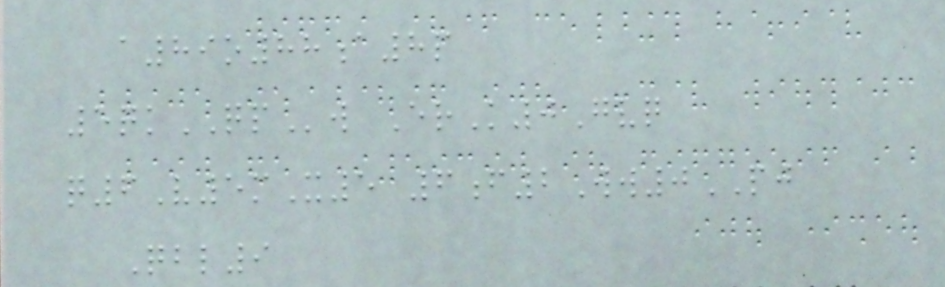a89o88a8p
5qkQPw ErK0Gvq
q6V5mX5 6f2Ww0PJ
Qbl9
